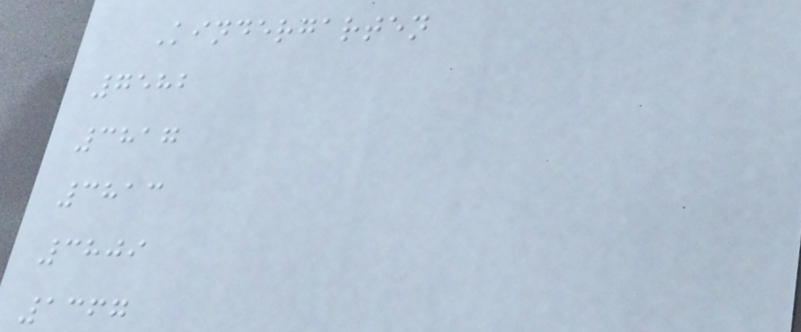Kindergarten
7582
3817
3813
3809
1367
